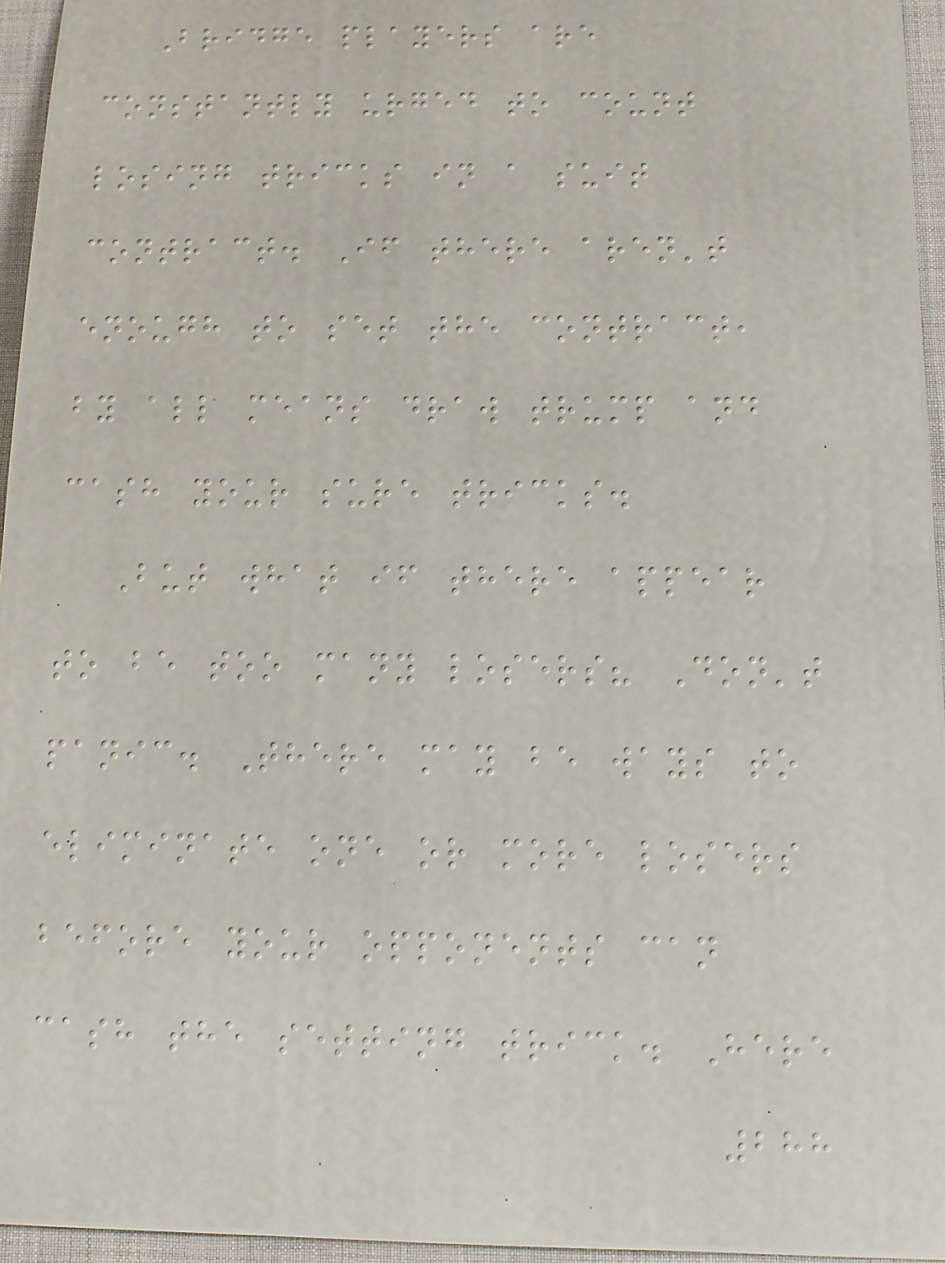Bridge players are
constantly urged to count
losing tricks in a suit
contract. If there aren't
enough to set the contract,
by all means draw trump and
cash your sure tricks.
But what if there appear
to be too many losers? Don't
panic. There may be ways to
eliminate one or more losers
before your opponents can
cash the setting trick. Here
288
